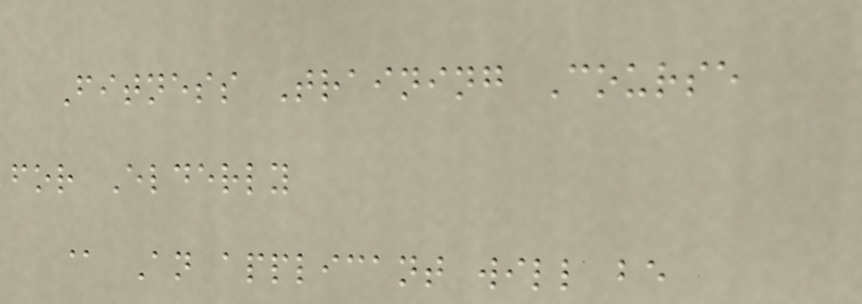Fitness Training Course
for Elderly
@ An applicant will be
